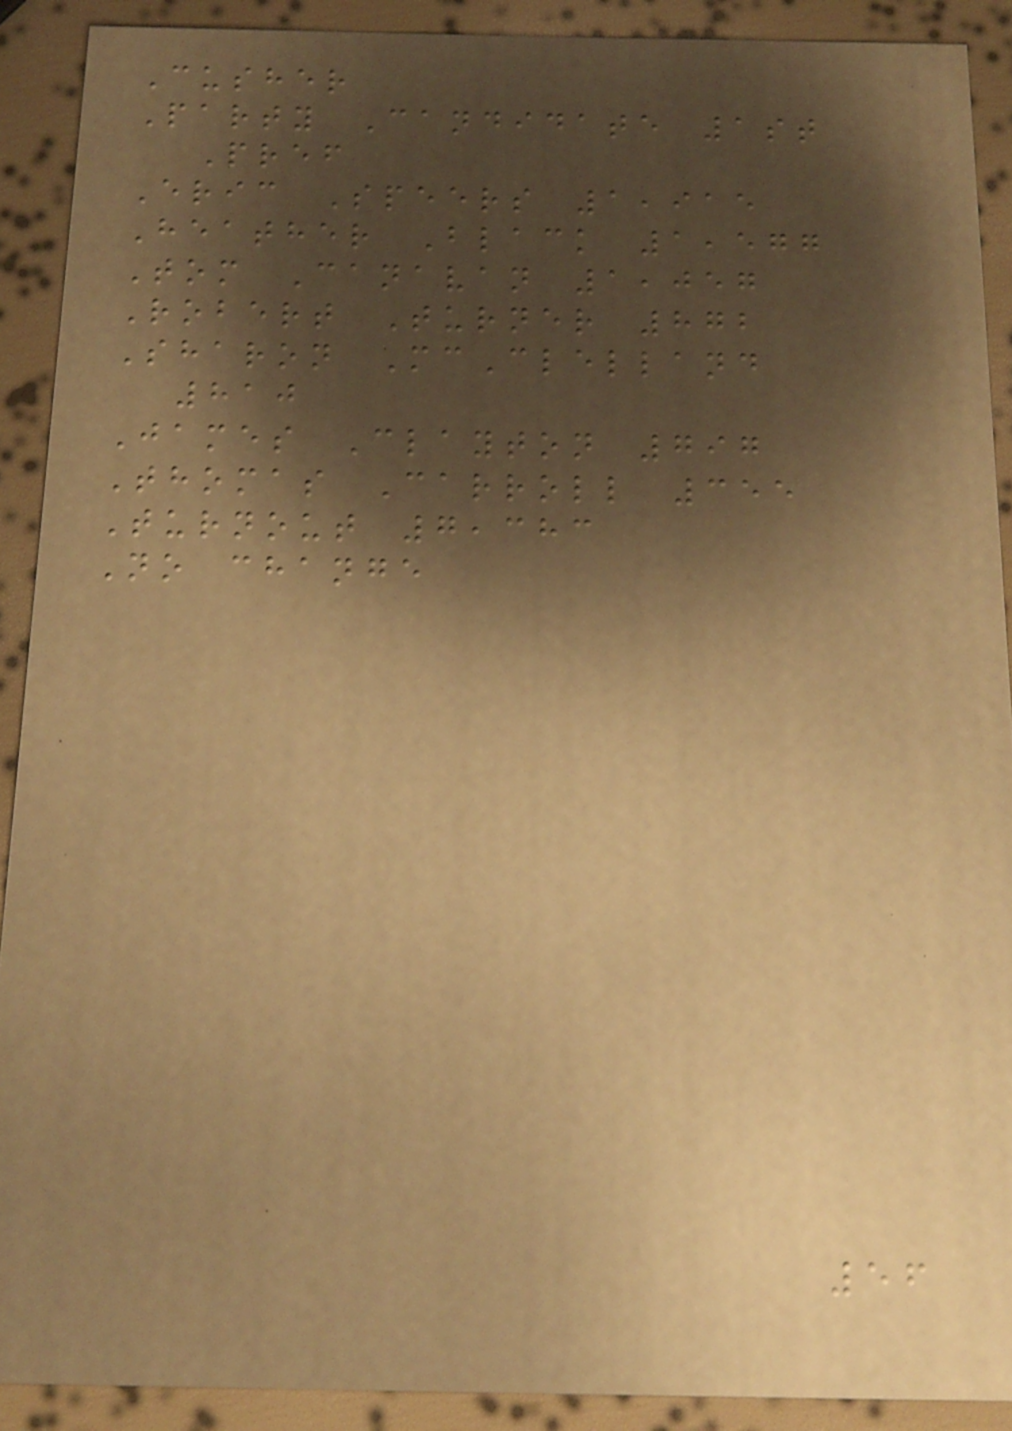Cusher
Party Candidate 1st
Pref
Eric Speers 1,915
Heather Black 1,577
Tom Canavan 1,057
Robert Turner 872
Sharon McClelland
810
James Clayton 797
Thomas Carroll 355
Turnout 7,383
No change
56
